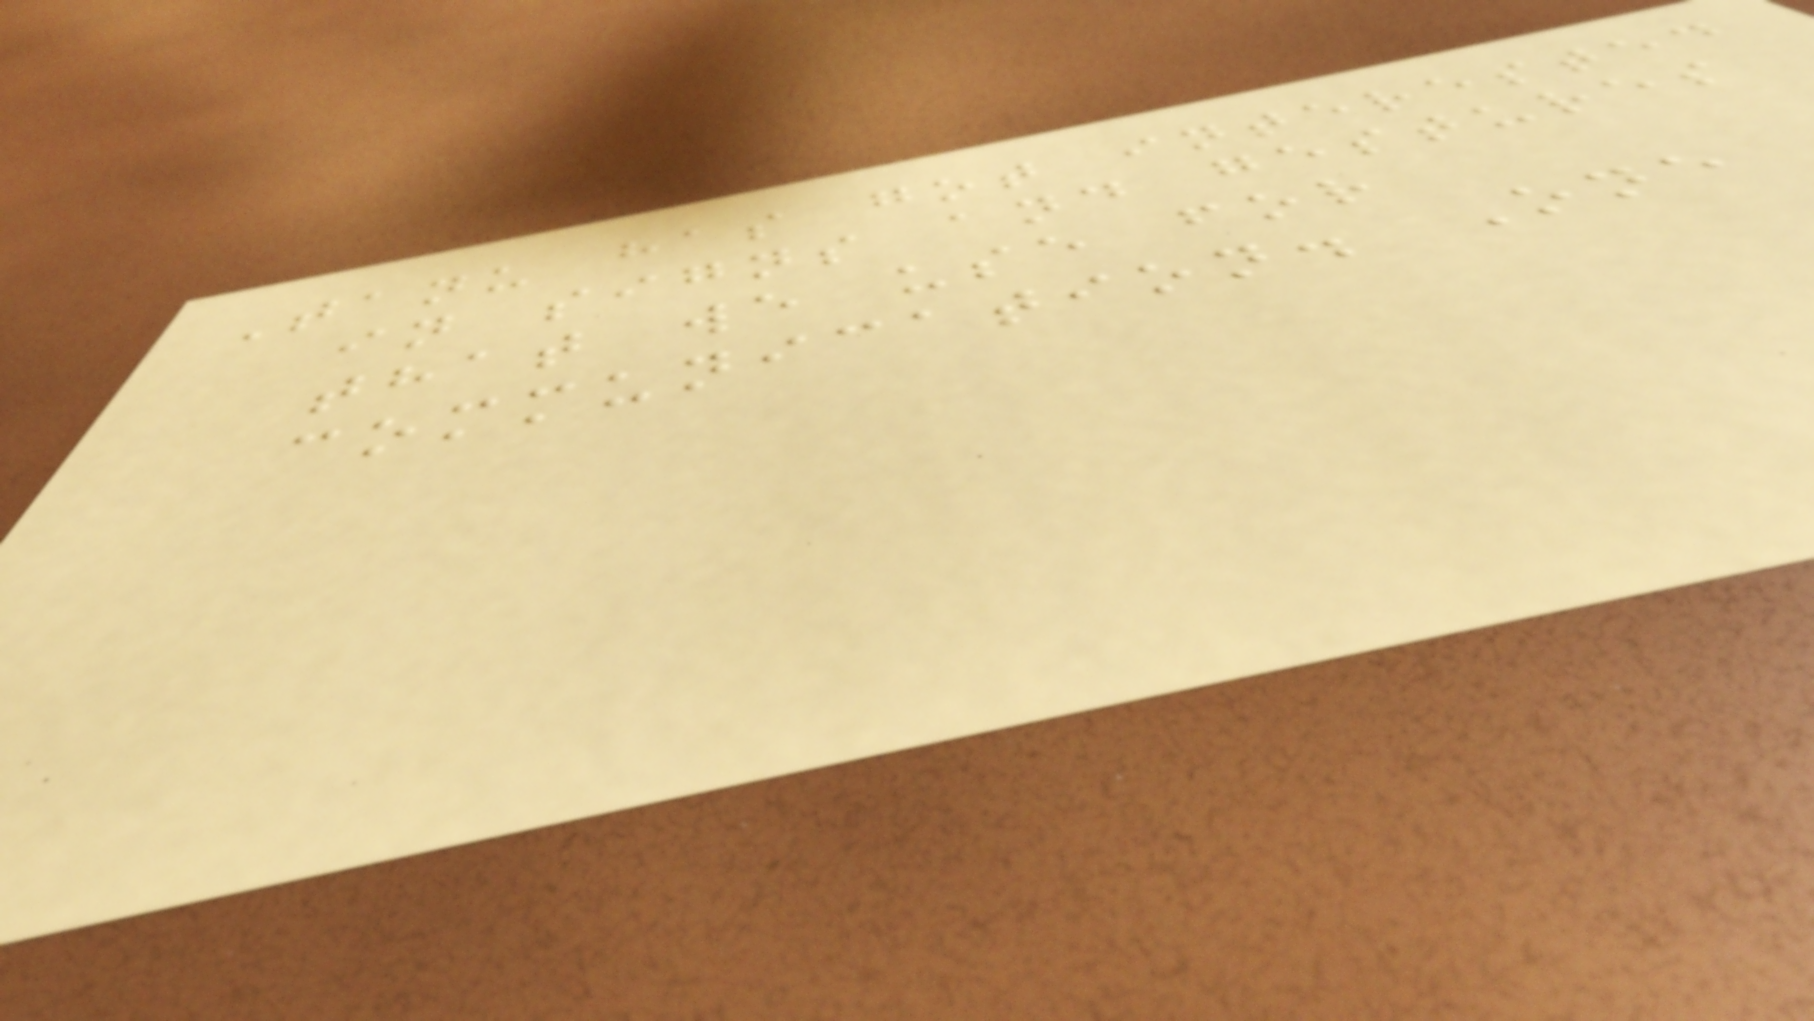Tanu has got interested
in signs and gestures
that we use for
communication. One
